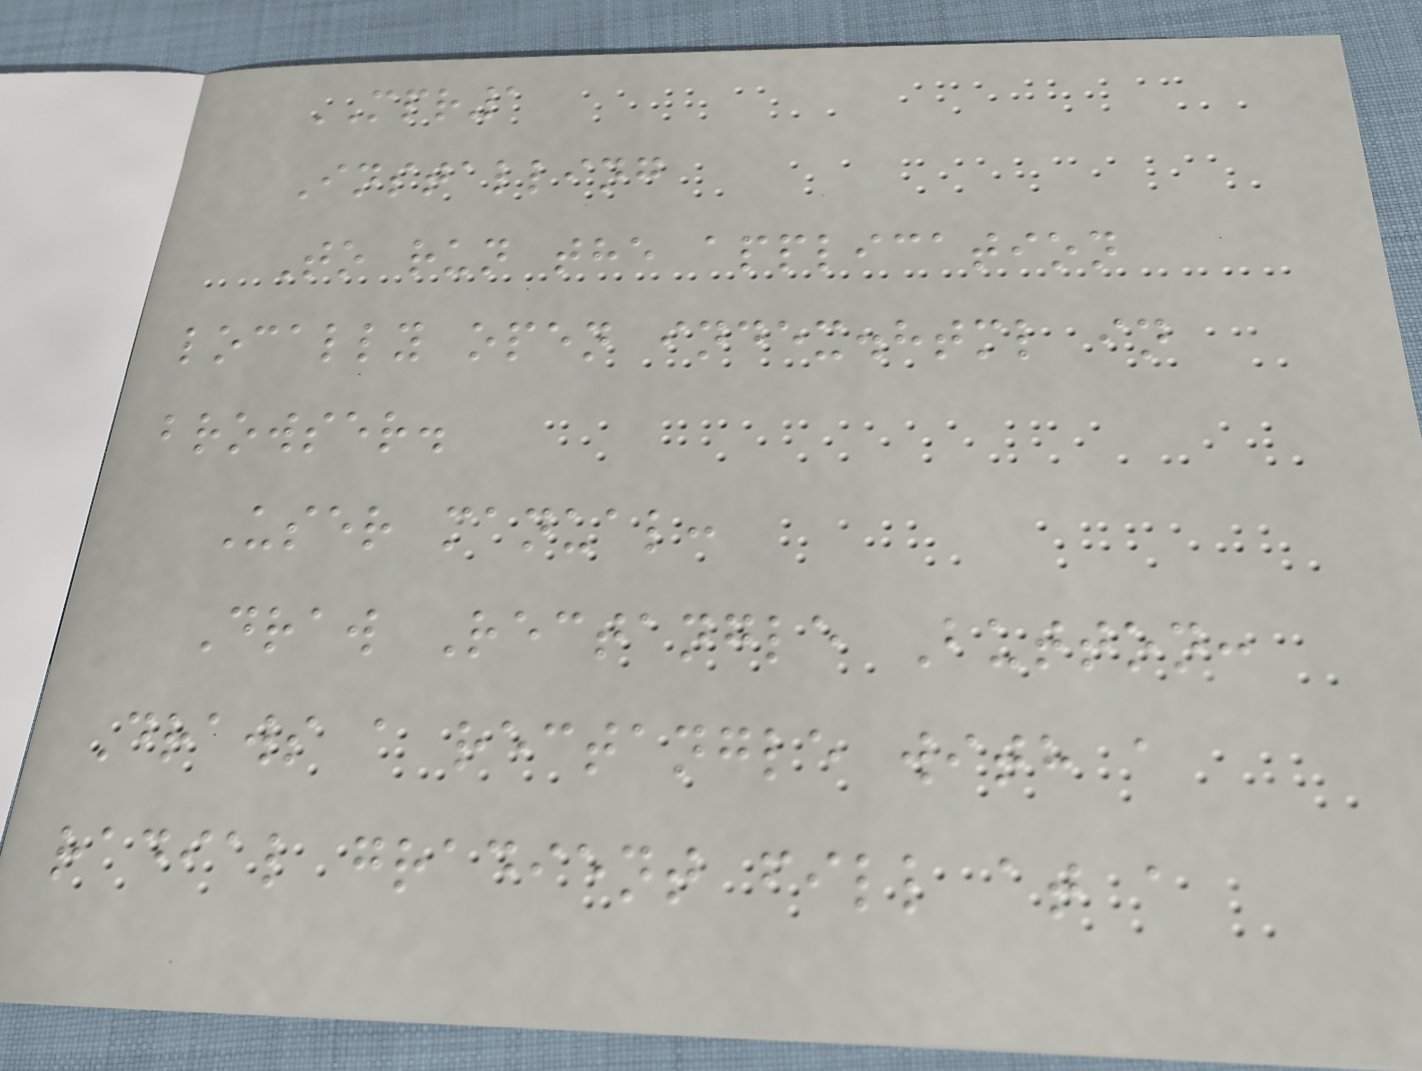MPR1
Installing
To run the application
locally open index.html in
browser.
User manual:
Draw Rectangle Button:
Draws a rectangle with a
radial gradient fill at a
